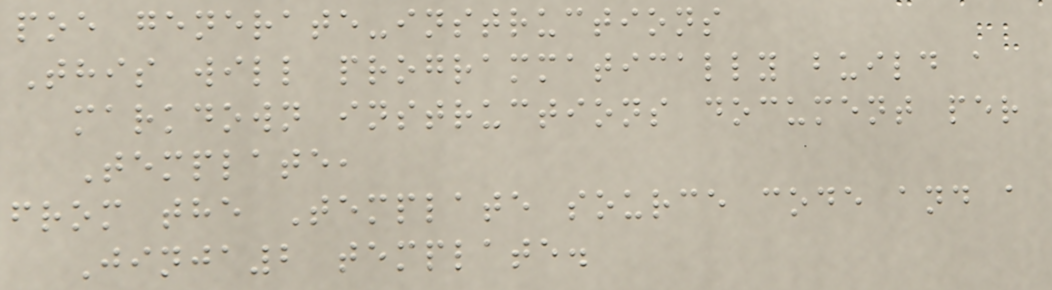poe generate-instructions
This will programmatically build a
markdown instructions document per
Template,
from the Template source code and a
Jinja2 template.
